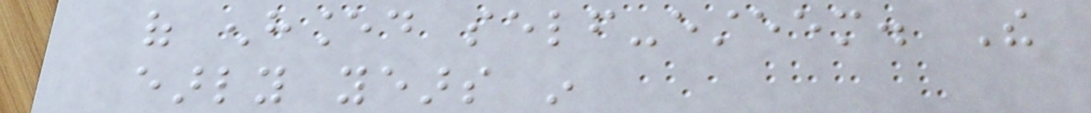of enhanced self-esteem. The
early years in
